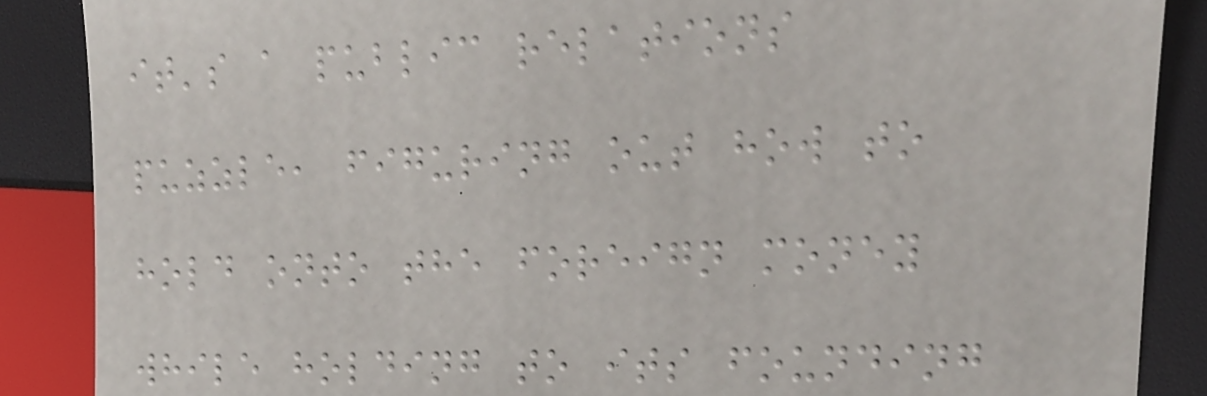it's a public relations
puzzle, figuring out how to
hold onto the foreign money
while holding to its founding
